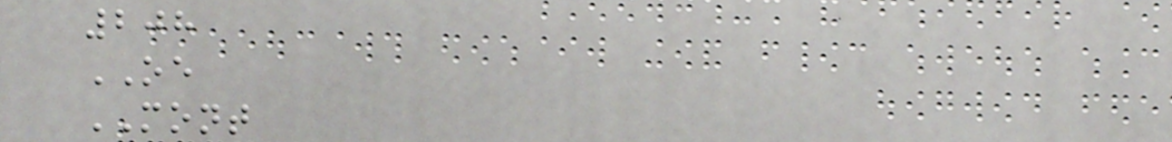208
OE
MONT
